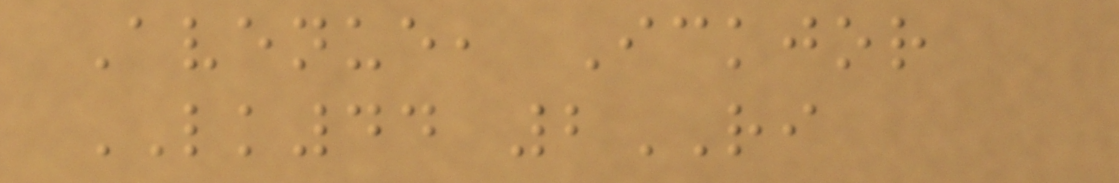Avenue, Ickjor
LK44 2RI
